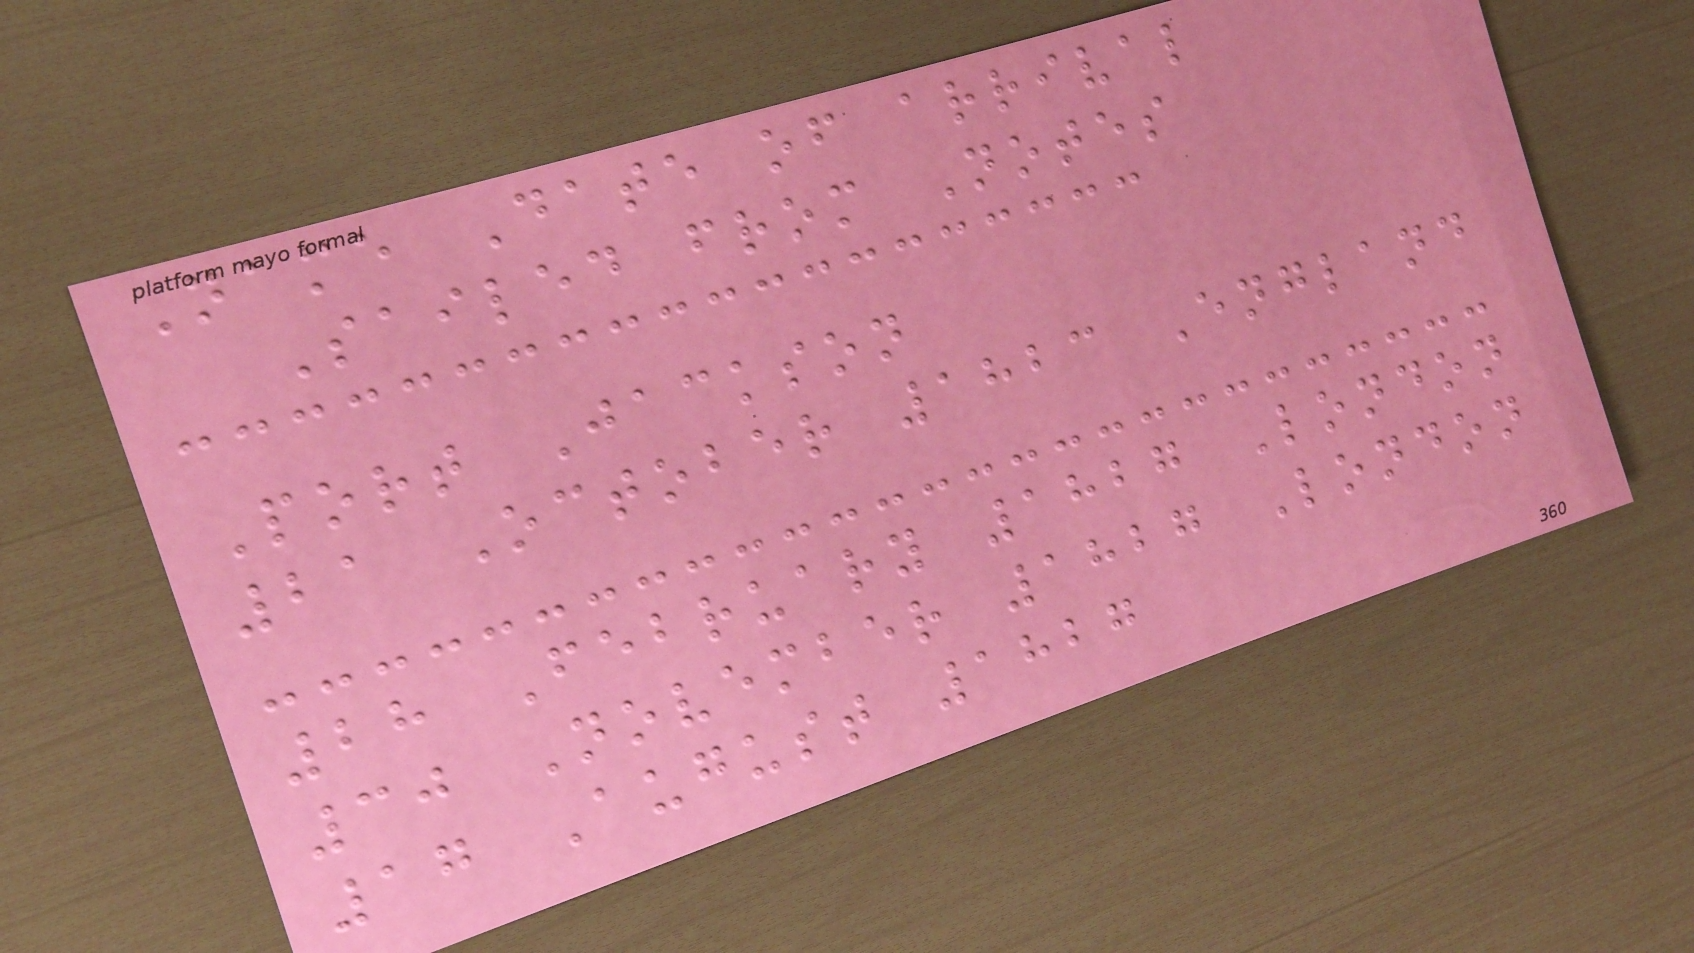Name Date of arrival
Sailed from Notes
Port Jackson
21 October 1823 England
28 February 1827 London
30 November 1827 London
17 August 1827
